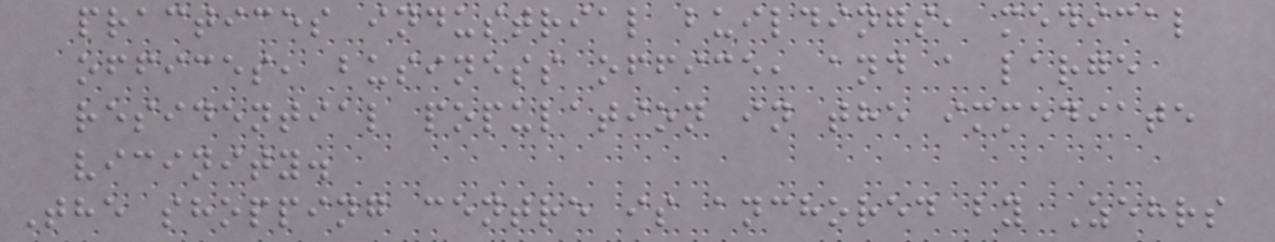practices industrial buildings, medical
offices, business office, and a large
residential population in the immediate
vicinity.
The shopping centre is anchored by Zehrs
